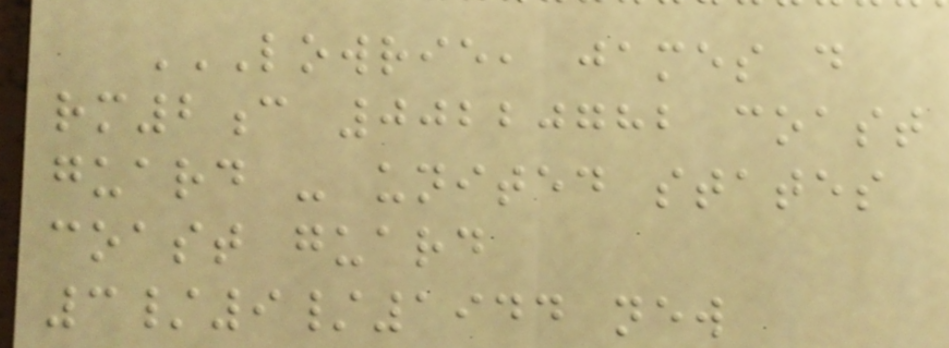LOWRIE, JAMES D
RM2C 00220782 COAST
GUARD - UNITED STATES
COAST GUARD
3/9/1944 NEW
